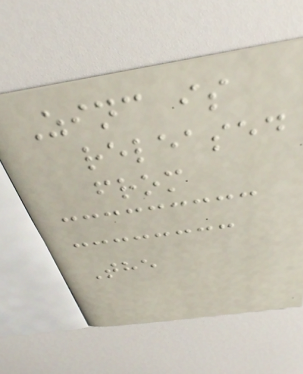Zinc is
released
from
The
